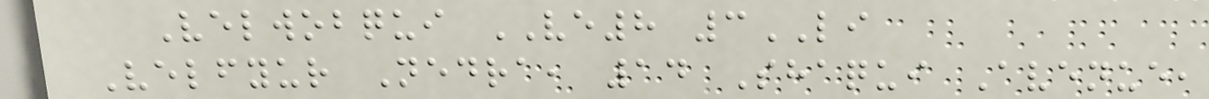Velwobqui VE8 3LI
Velfyur Nedra, 14 Shaqui Avenue,
